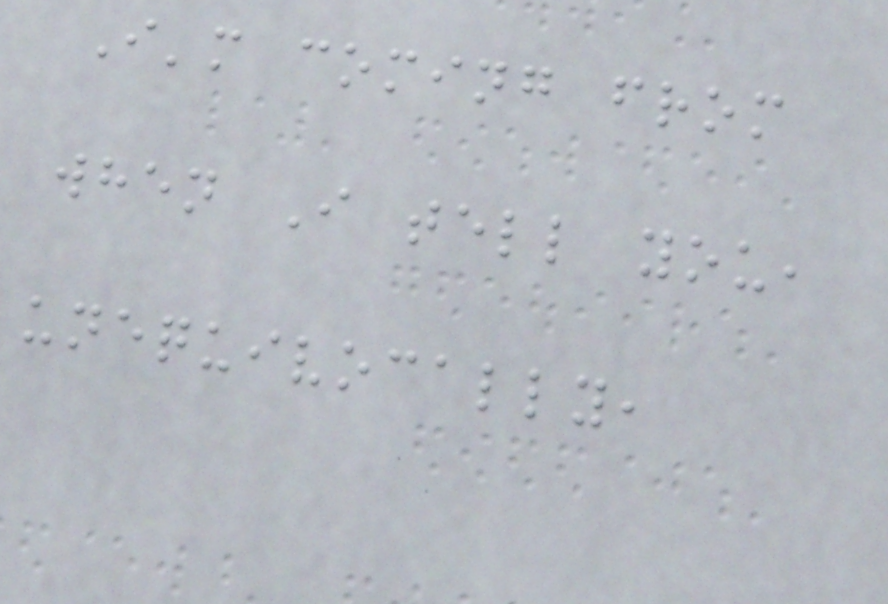I'm coming from
when I tell you,
unequivocally,
